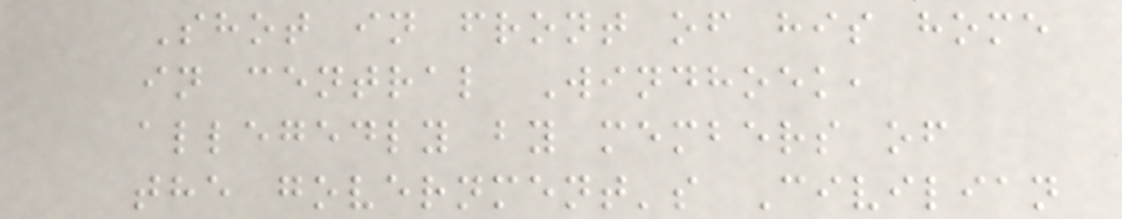Shot in front of his home
in central Windhoek,
allegedly by members of
the government's Civilian
